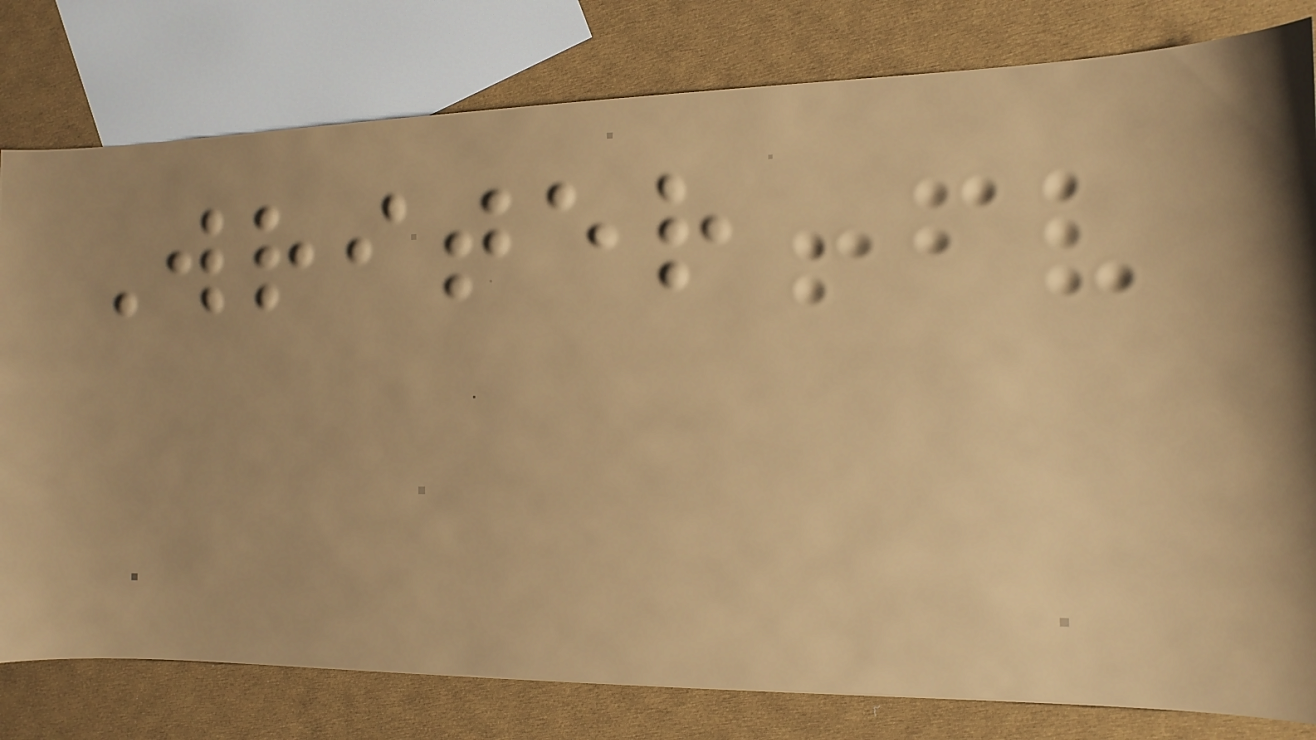Writer
